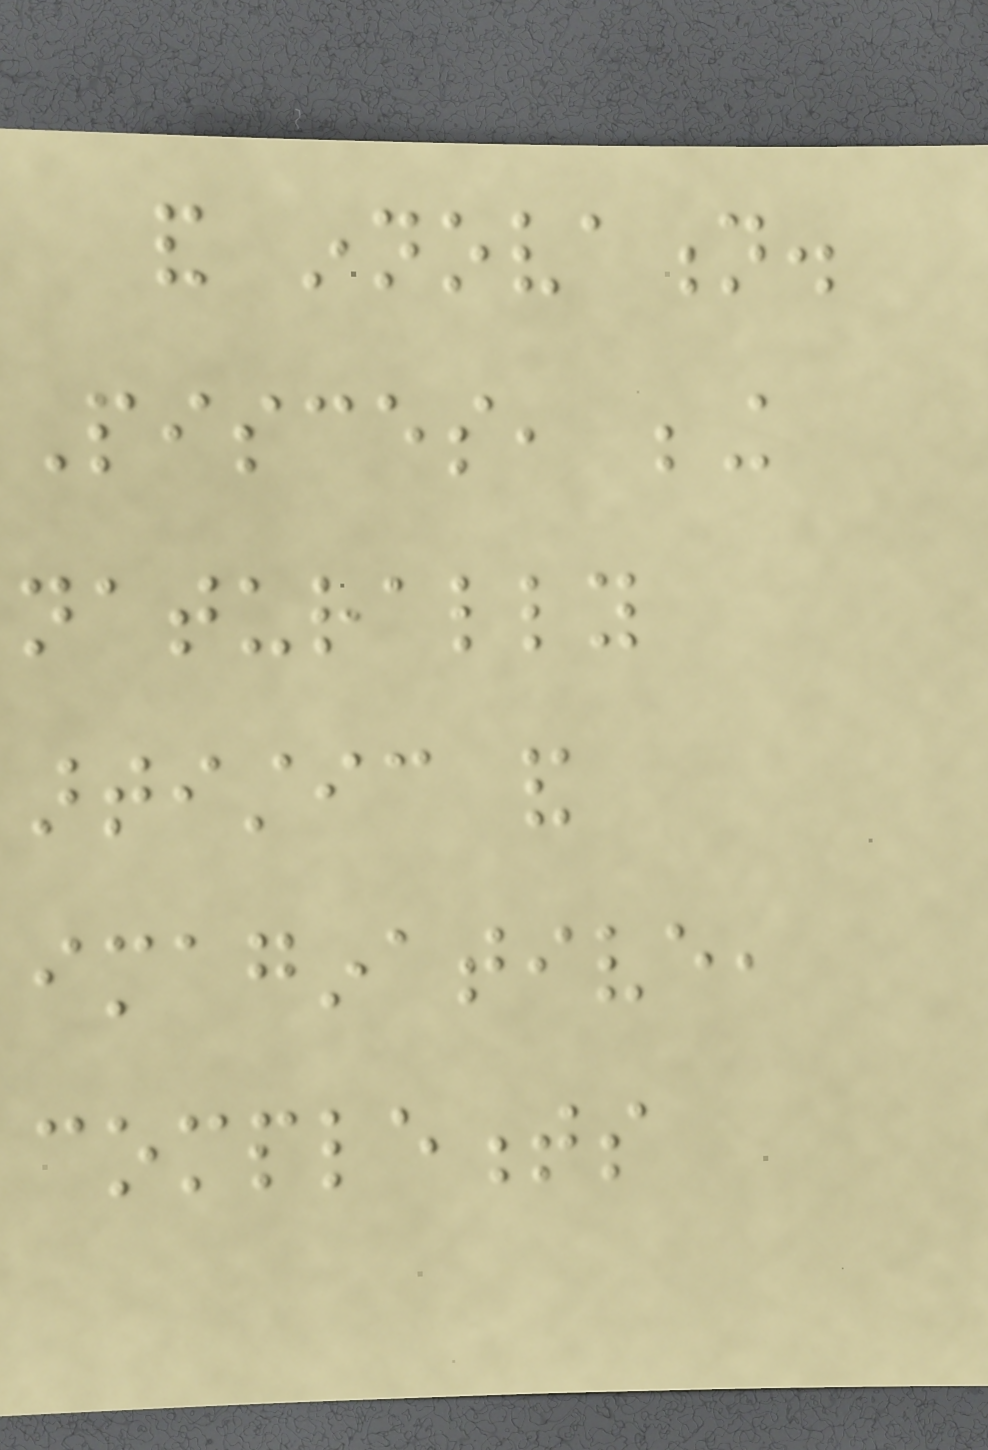and innovation.
Pisces, being
naturally
artistic and
imaginative,
complements
